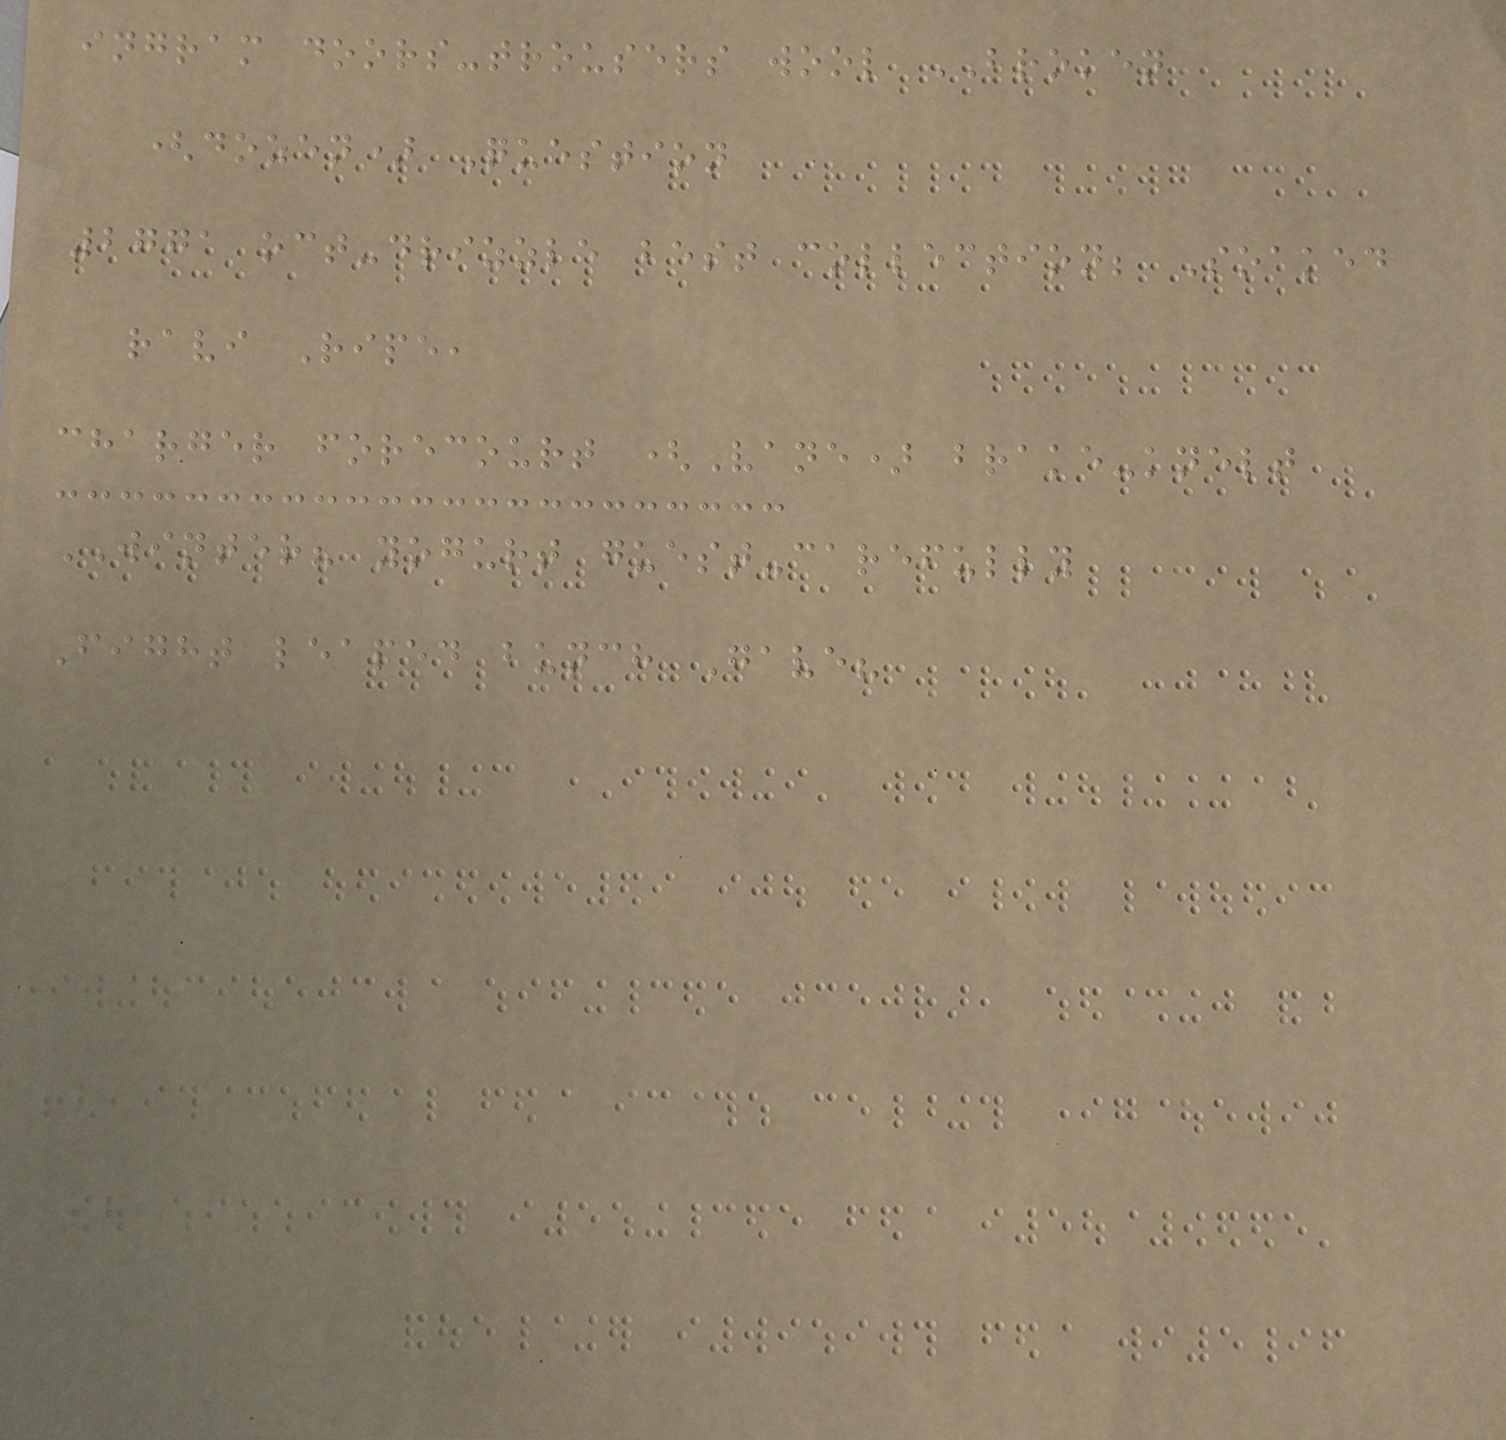ingram doors-trousers wool BROKEN
(dozen) Question
2771 oct-drizzle best collection; Soaked
ravi Ripe,
charger forecourt (Vane) brake-knelt
WINTER? yogurt guest-carefully
Fight leaped bunch Gave?
